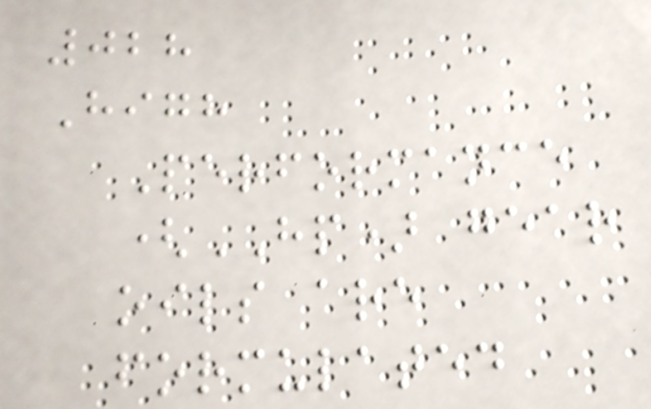028
High
Performance
(HP) gear
oils are
formulated
